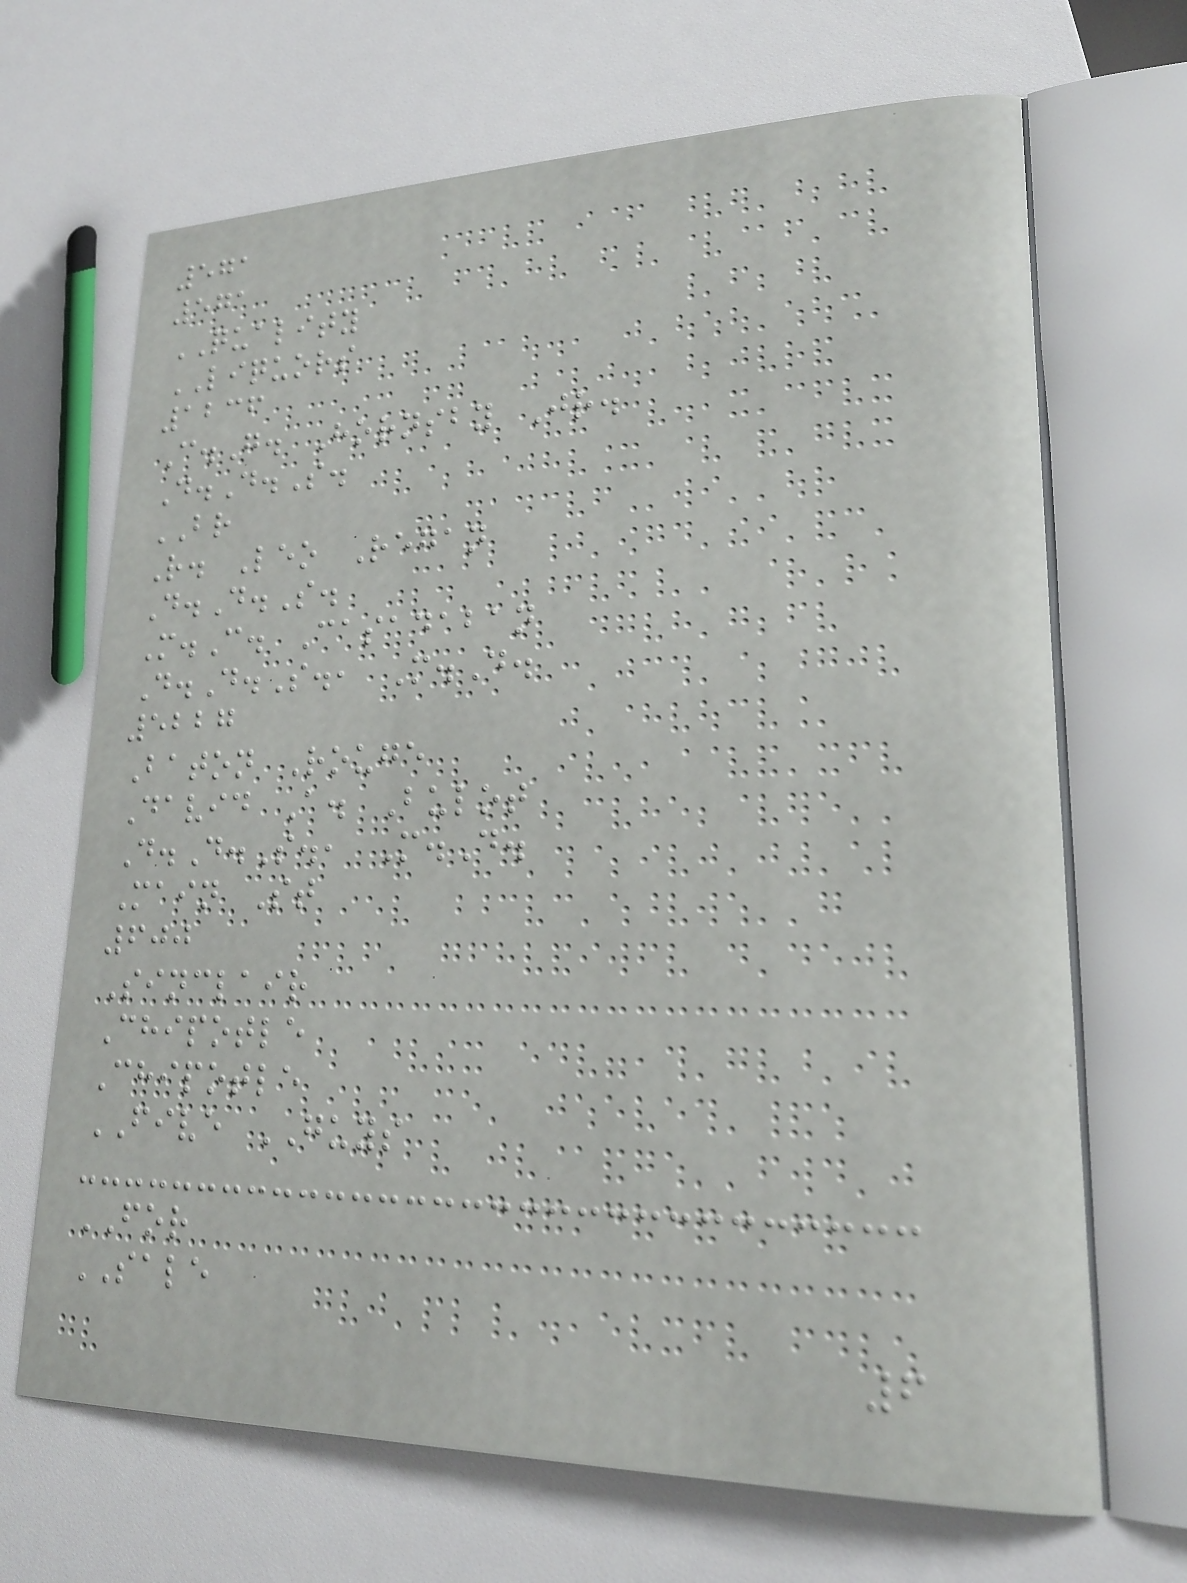571
571
QUALITY
LIQUORS
1236
C.G. Hornsby Jr.
D.D.S.
BR
R. Leo Regan
D.D.S.
M.C. Casadaban
D.D.S., M.D.
5227
Baton Rouge
David A. Bulot
D.D.S., M.D.
Main St
600
Sinclair
Chipotle
Chipotle
FIVE GUYS
FOR
SALE
6
